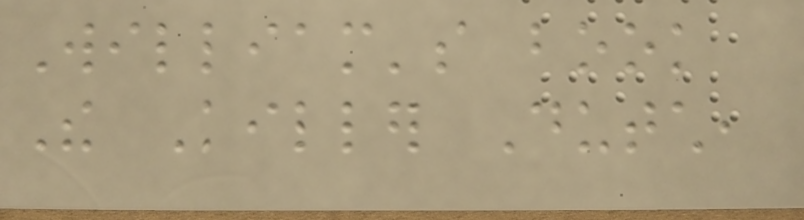William's book
The Killer Dutch,
